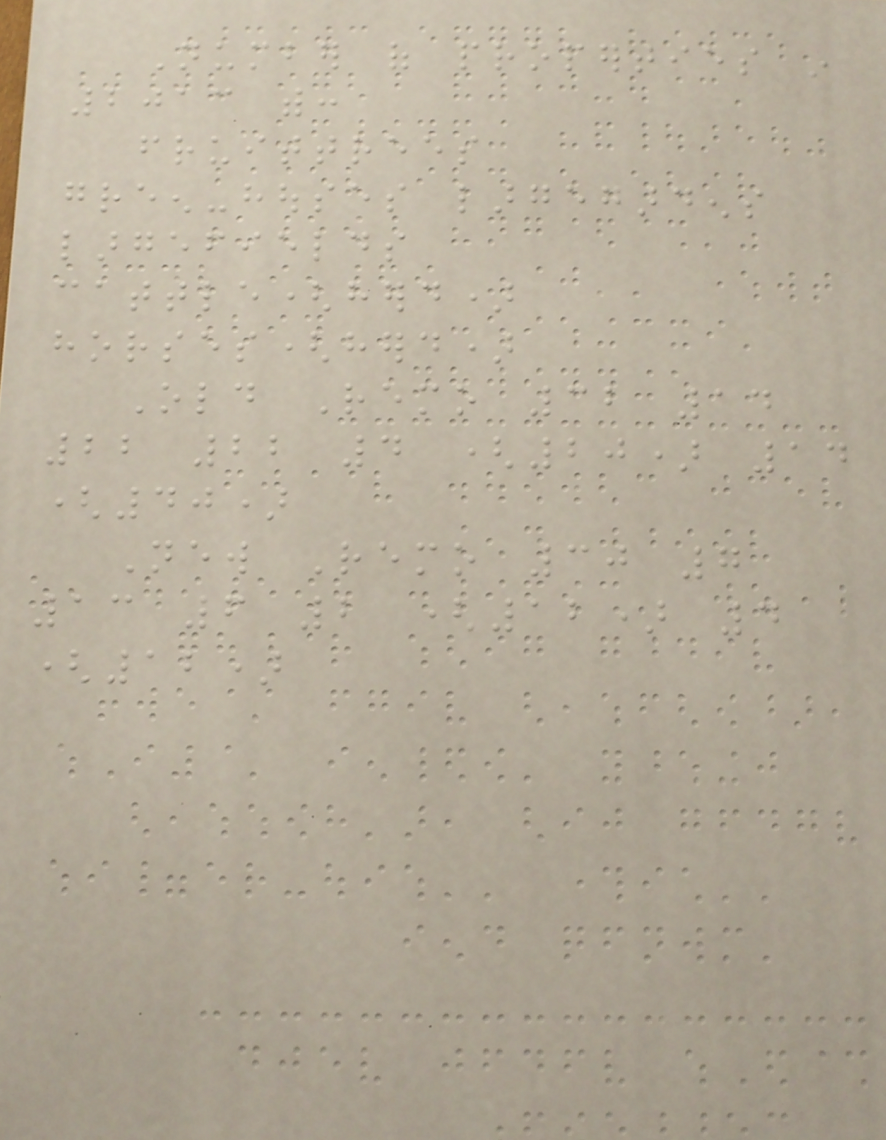Number of properties in
2013 with:
fruittrees
green-houses largegardens
largefields
cattle(herd)
horses(herd)
Old Remo 32 14
22 22 4 (20) 14
(40)
New Remo 30 7
13 6 2 (12) 4
(12)
